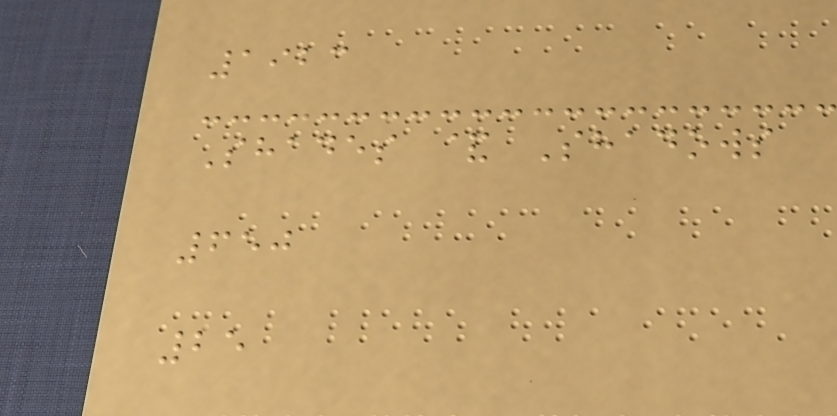1923
Shades & Shadows
650
25
